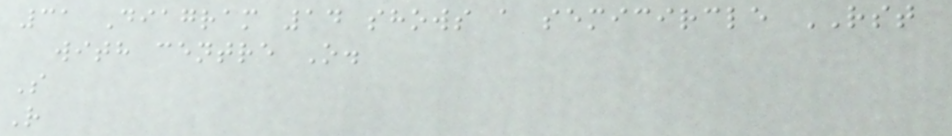31 Diagram 14 shows a semicircle RST
with centre O.
S
R
